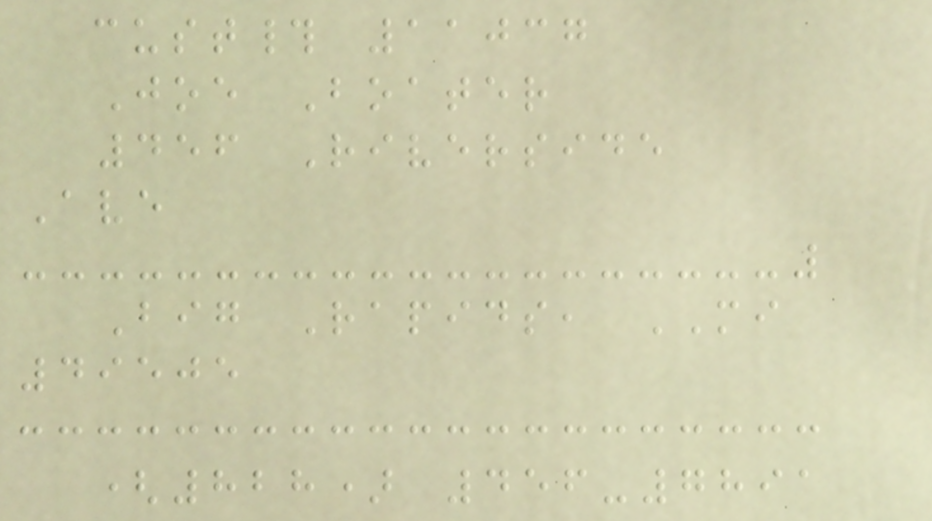cust# 11037
Joe Boater
456 Riverside
Ave
Big Rapids, MI
49505
(828) 456-7891
